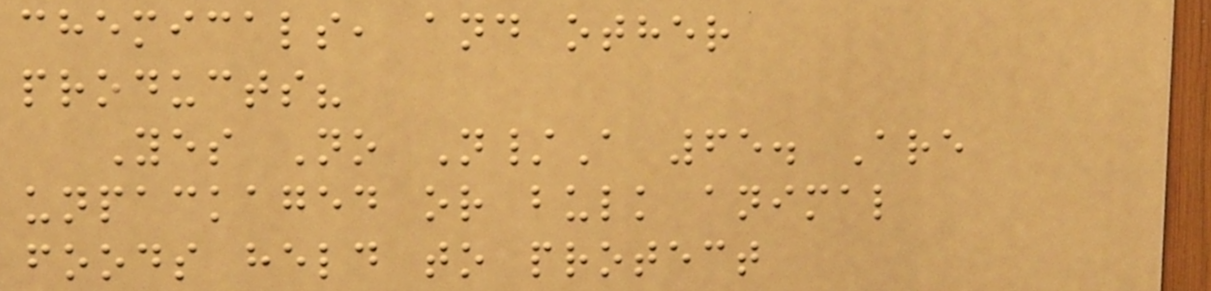chemicals, and other
products?
Yes No N/A 65. Are
unpackaged or bulk animal
foods held to protect
